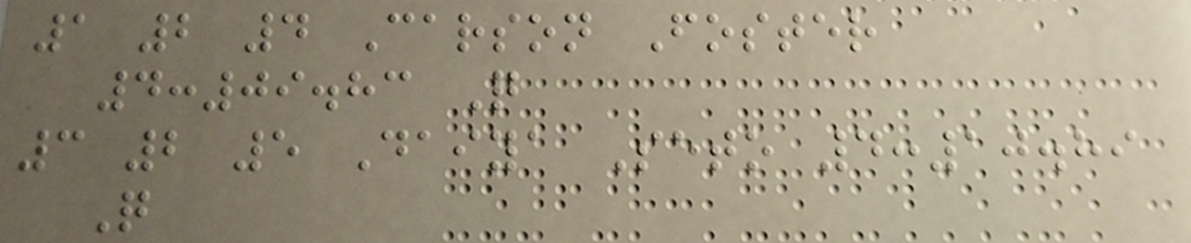1 2 4 Carson Foster
4:09.83 Q
3 2 5 Daiya Seto 4:10.89
Q
